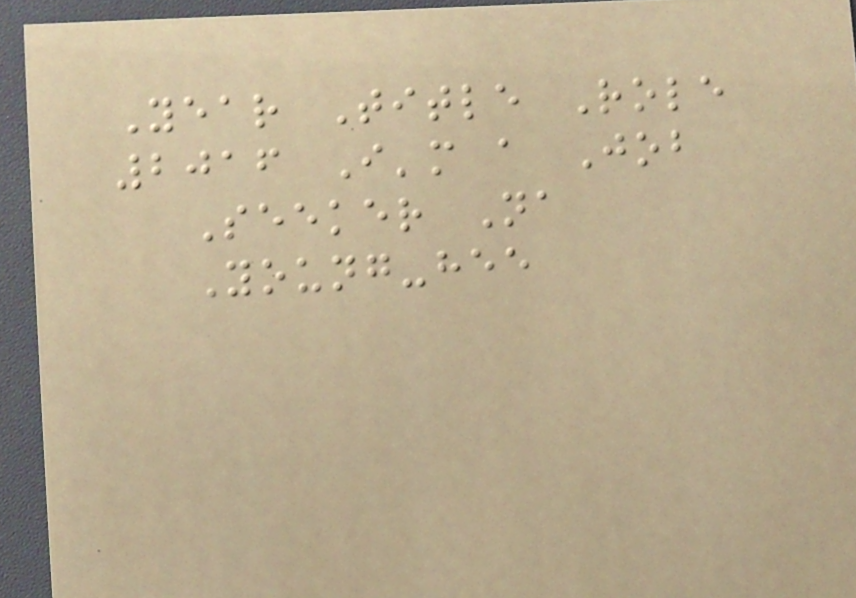Year Title Role
2016 I'm a Job
Seeker Na
Young-hee
